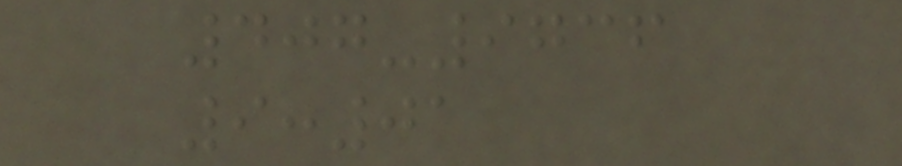407-9736
9:01
